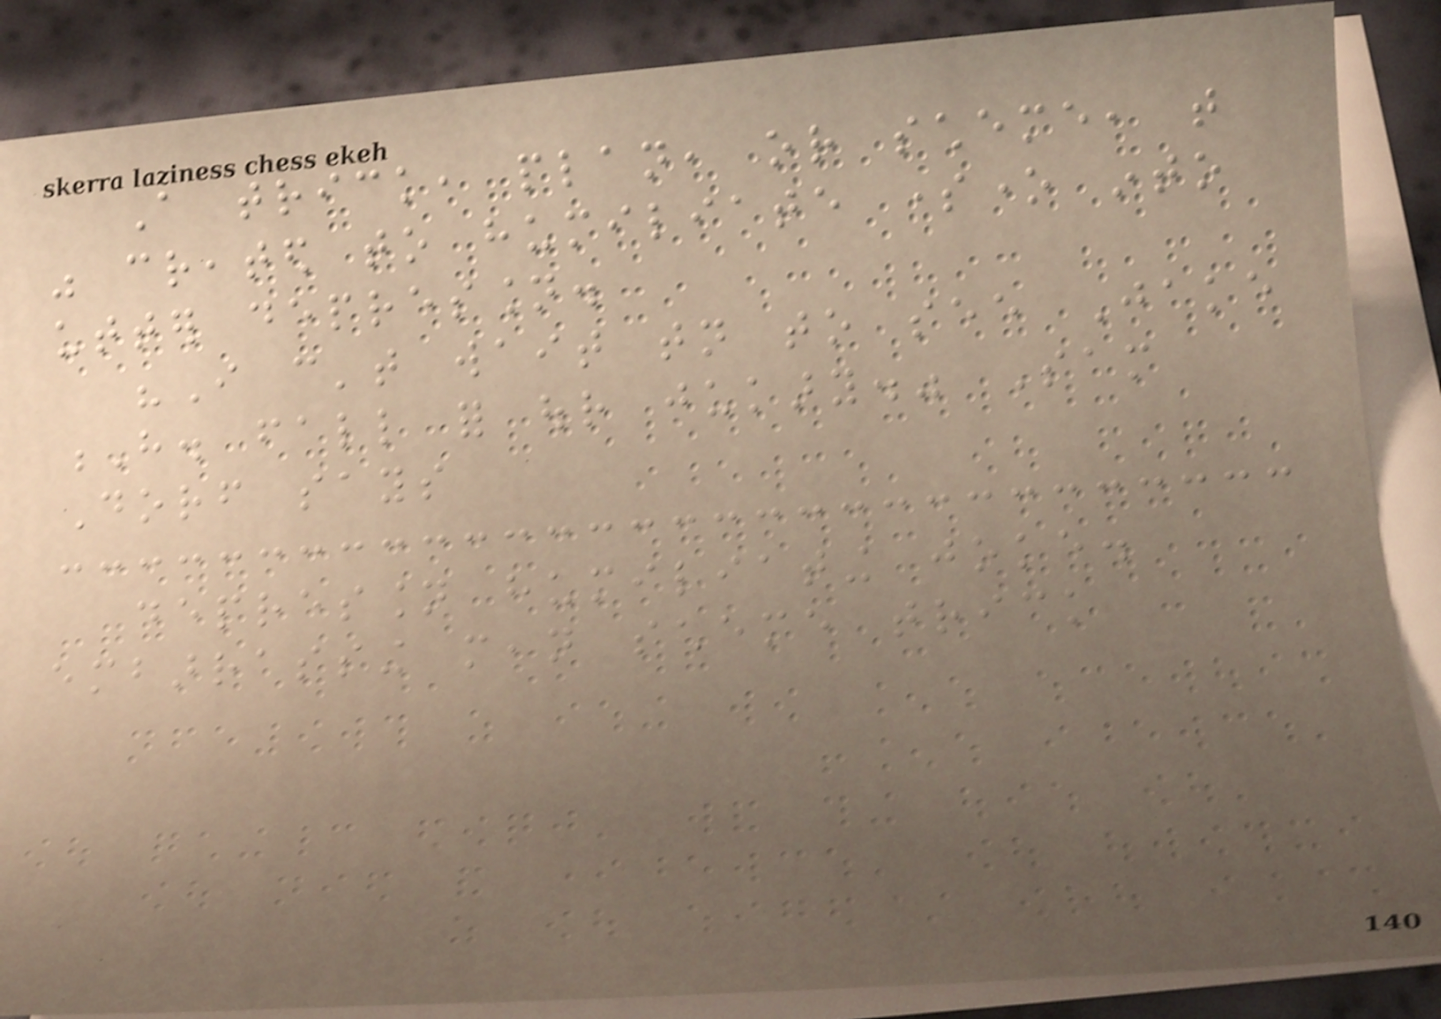A trick, plan, or scheme, that
was created to humiliate someone into
utter depression.
"I can't wait tonight to see Jake
H. fall for our jukary." Sam
Dorf says
depression humiliating joke.
embarrassing mean scheme trick
